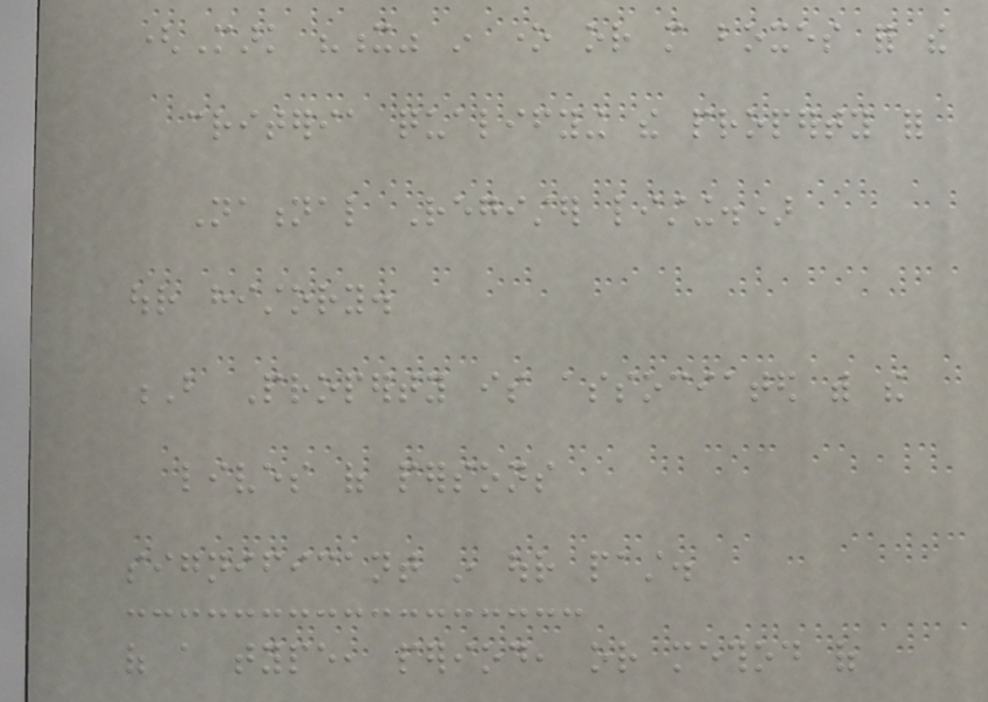(Mark "x" in one or more boxes for the
criteria qualifying the property for
National Register listing.)
our history.
B Property is associated with the
lives of persons
significant in our past.
of a type, period, or method of
